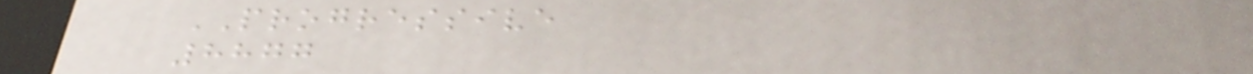PROGRESSIVE
8877
